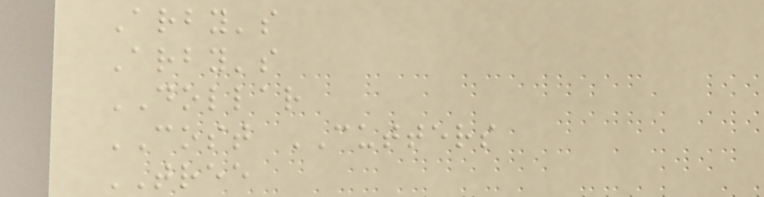Arby's
Arby's
DOLLAR
COST CUTTERS
TREE
